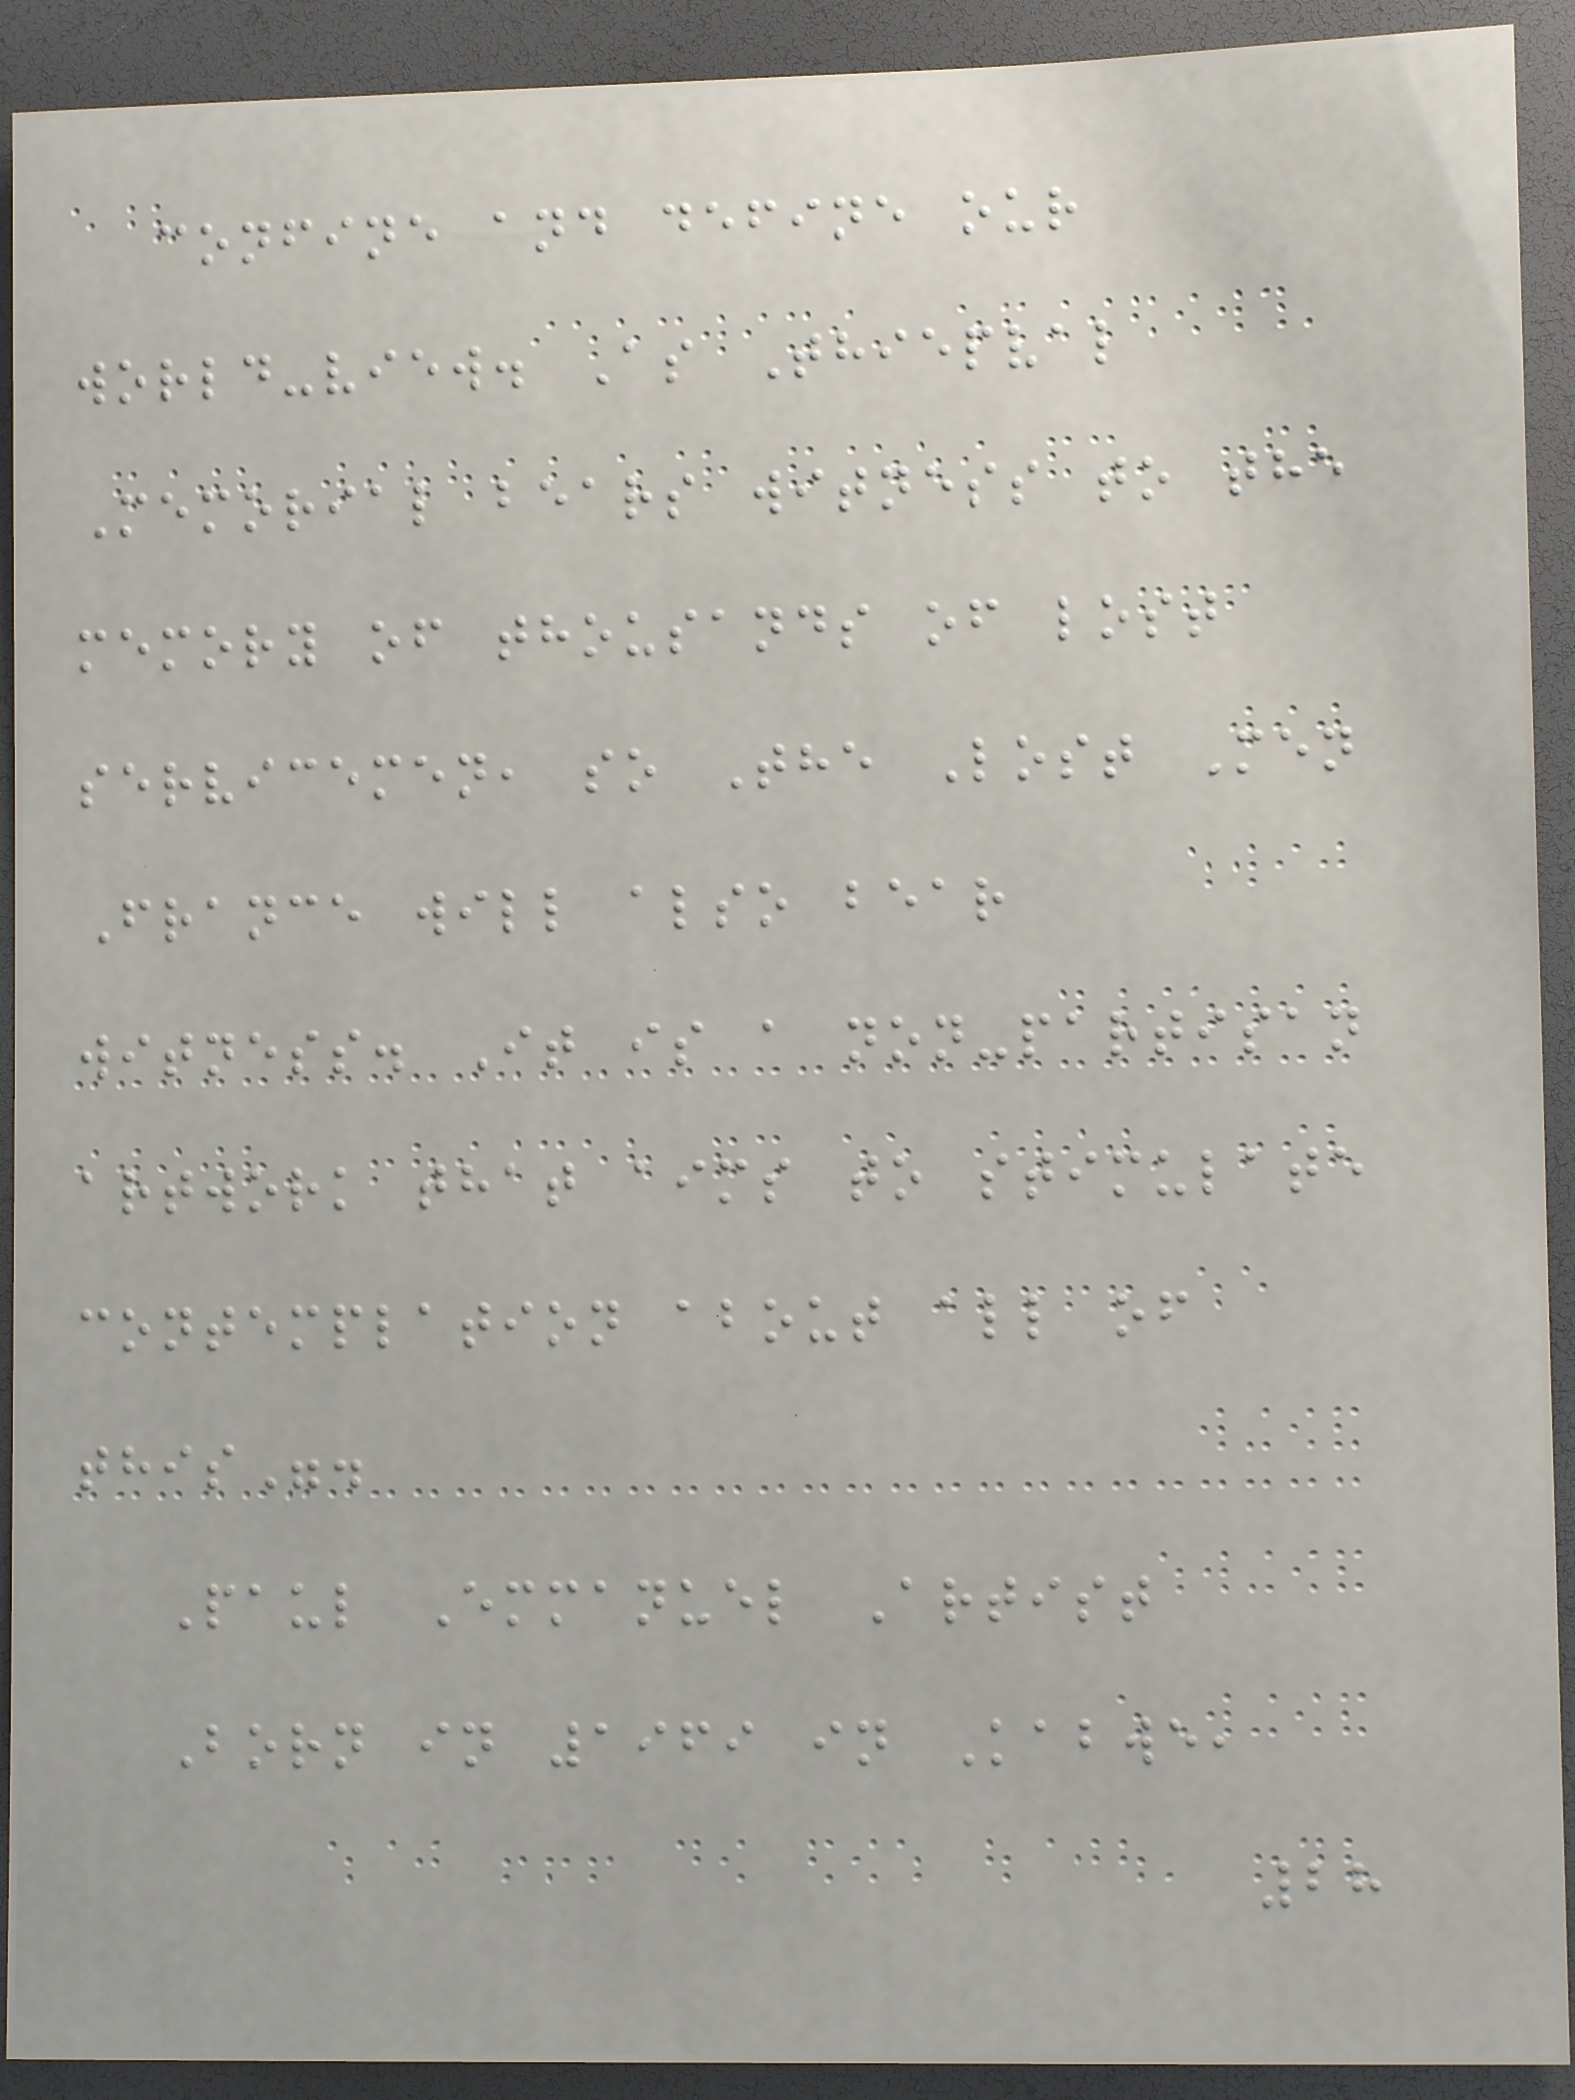confine and define our
world-view. As Thiepval
Memorial bears witness to the
memory of thousands of lost
servicemen, so The Lost Men
France will also bear
witness. It is a non-partisan
artwork that aims to stimulate
contemplation about all of
this".
Paul Emmanuel Artist
Born in 1969 in Kabwe,
28
